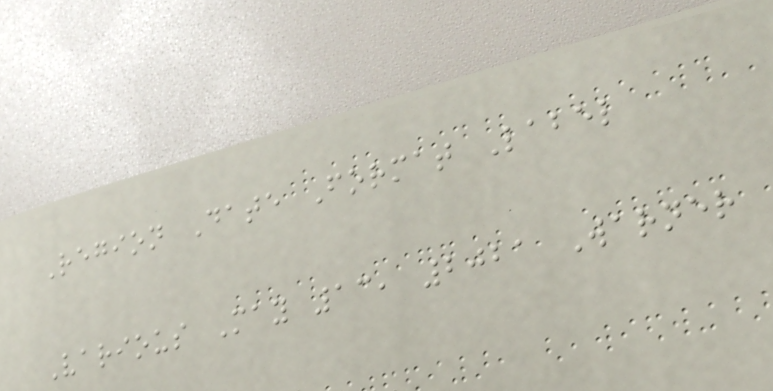Region Date Format Label
Various May 13, 2021 Warner
